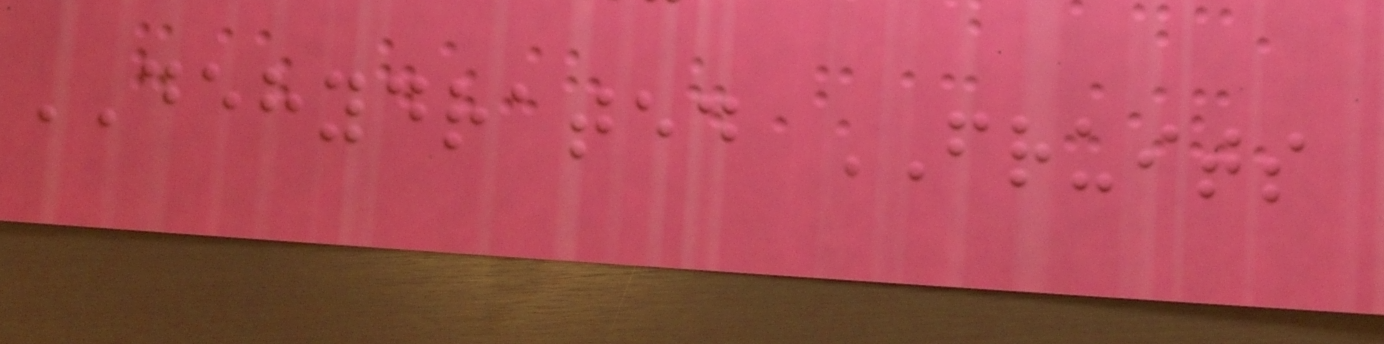DEHYDRATED FRUITS
